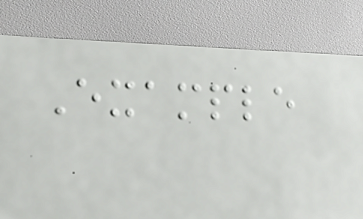Example
